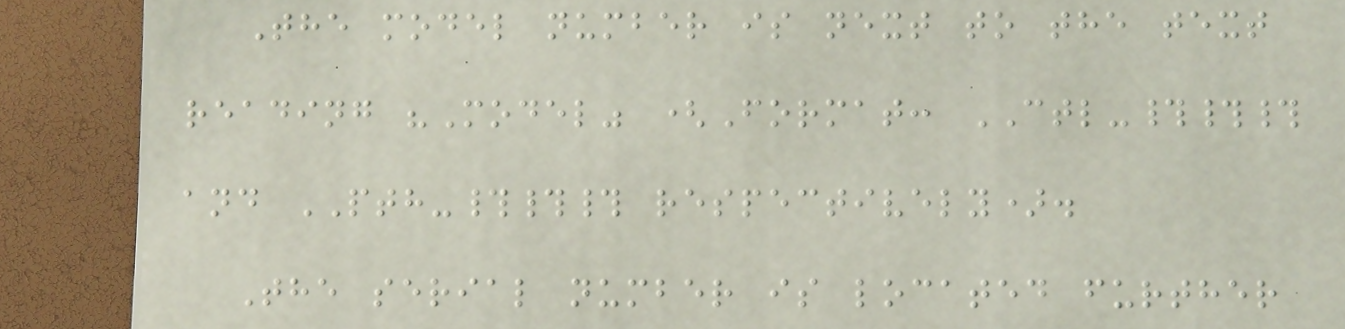The model number is next to the text
reading "Model" (Format: CTL-###
and PTH-### respectively).
The serial number is located further
